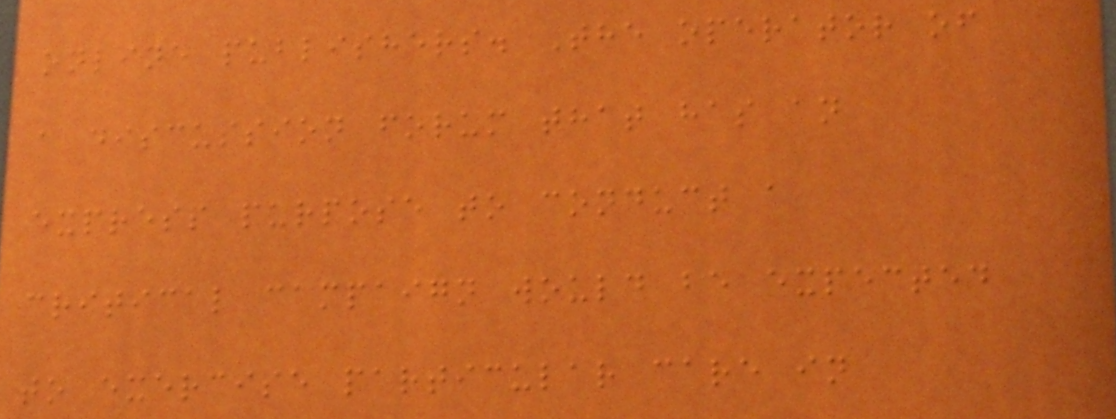online publishers. The operator of
a discussion forum that has an
express purpose to conduct a
critical campaign would be expected
to exercise particular care in
